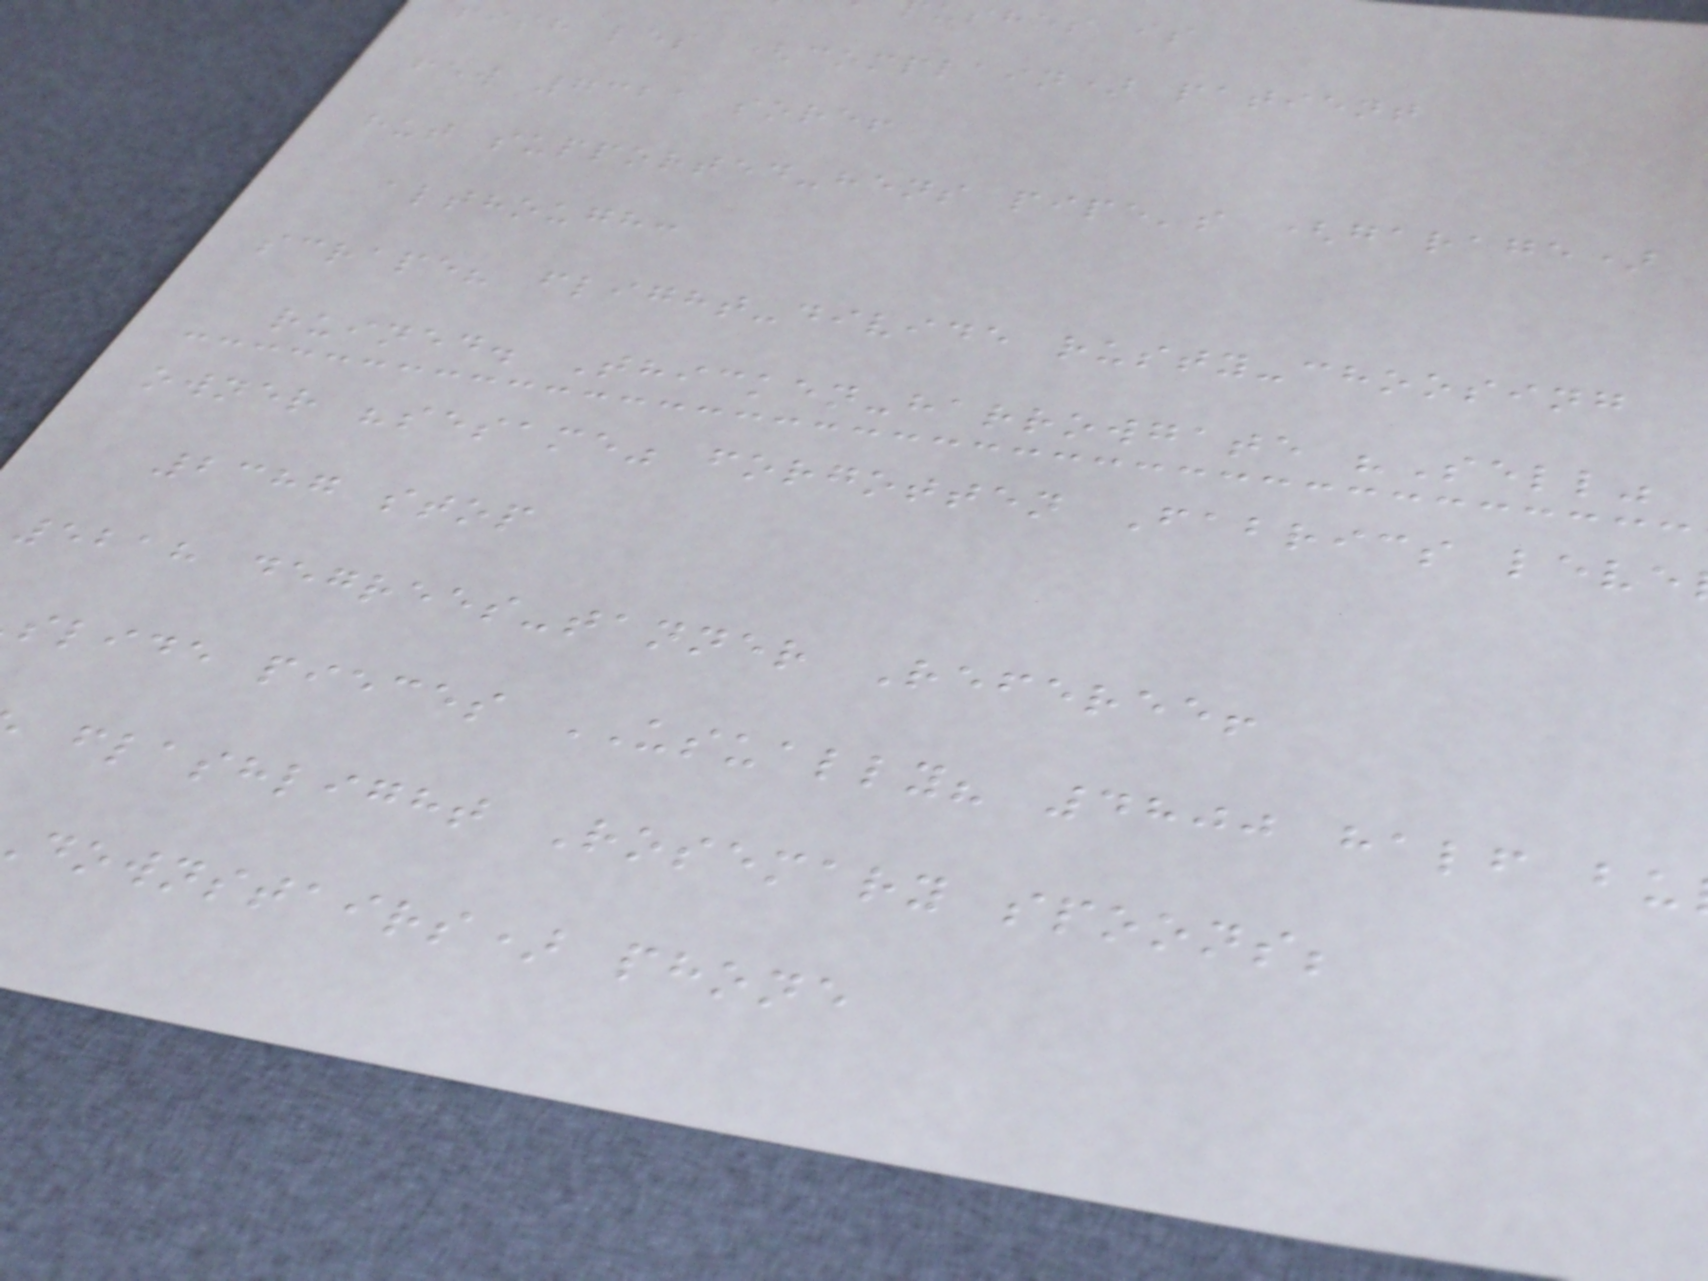ushes is
fish les (complain) patient
few 7321 sore!
hut supported-hens pipe's (garage)
although:
scrape? flight-divide rusty-choosing
ruined. Thicken-harrowgate "Sell"
owner "sesame" forgotten Fabrics leve
2387 stop
5218 degrees-tanner Referee!
slide pieces USUALLY? 4800 half bu
flashlight Rosemary spoons;
downstairs) phone
